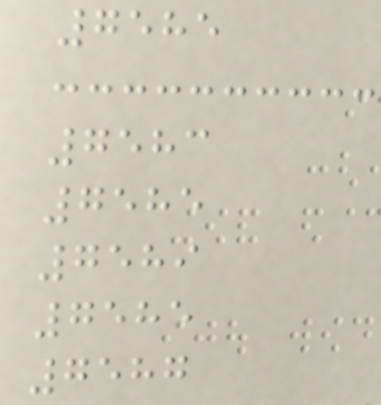7585
7583
7585
7589
7585
7587
